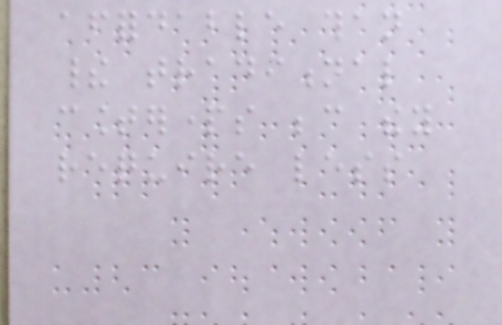affordable than
their traditional
counterparts because they
require less
